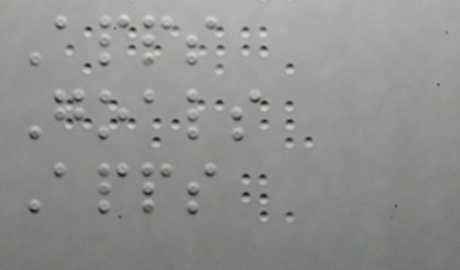Apps
Goals
Apps
